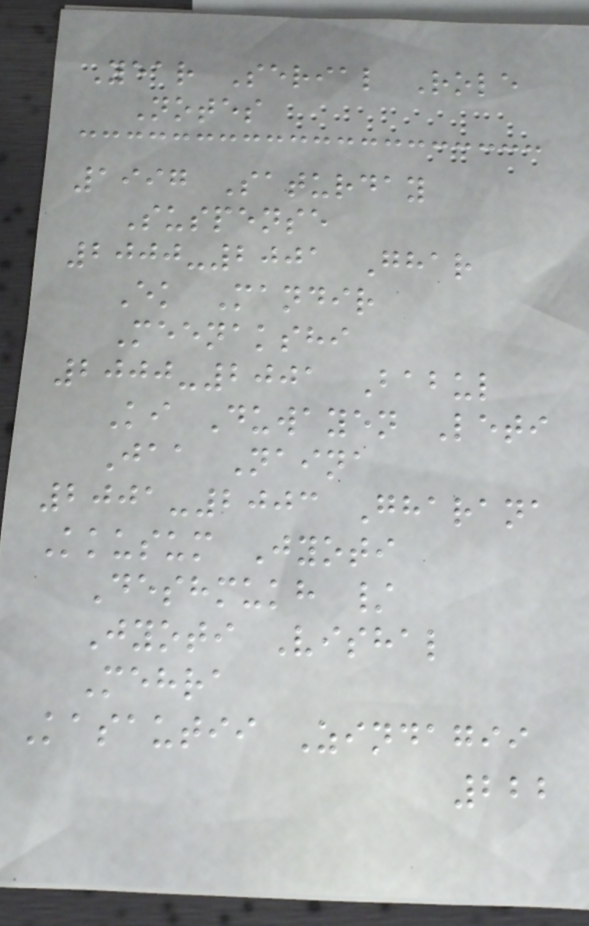Year Serial Role
Notes
1997 Saturday
Suspense
2000-2001 Ghar
Ek Mandir
Meenakshi
2000-2001 Babul
Ki Duwayen Leti
Jaa Naina
2001-2003 Gharana
Kkusum Jyoti
Deshmukh /
Jyoti Vishal
Mehra
Kasautii Zindagii
222
